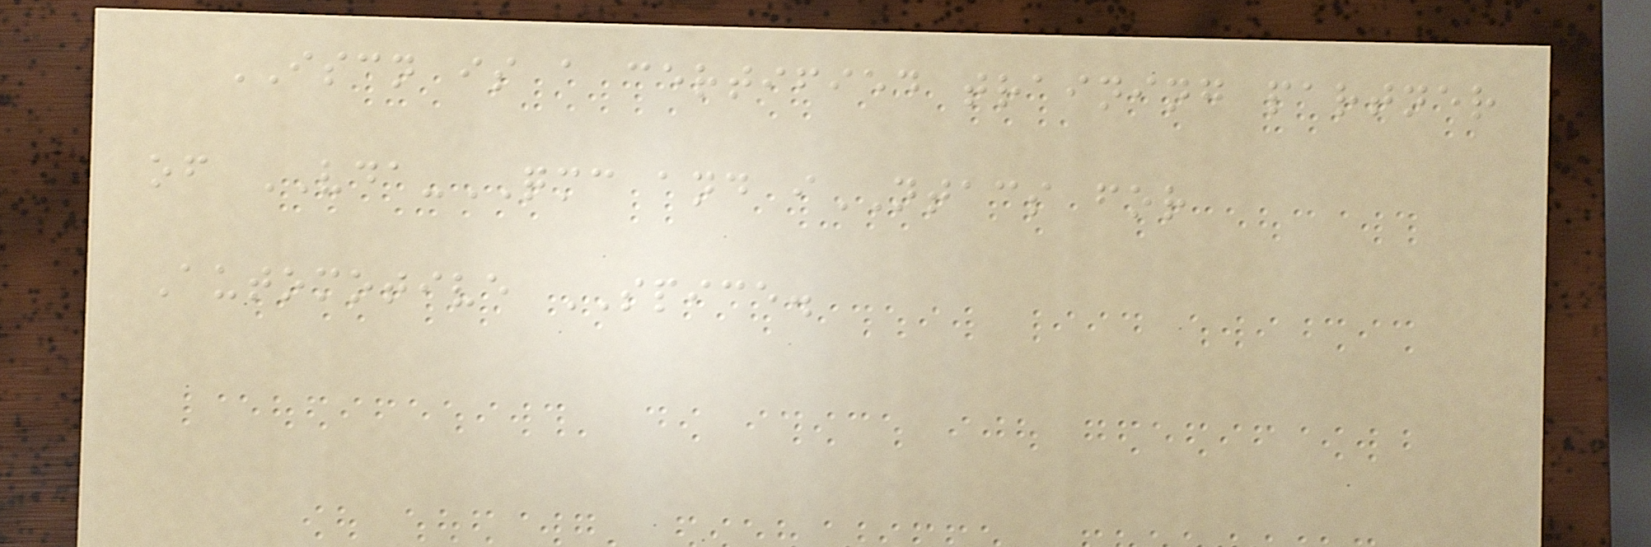ISCN is a certified training partner
of VDA-QMC and iNTACS for
Automotive SPICE.
